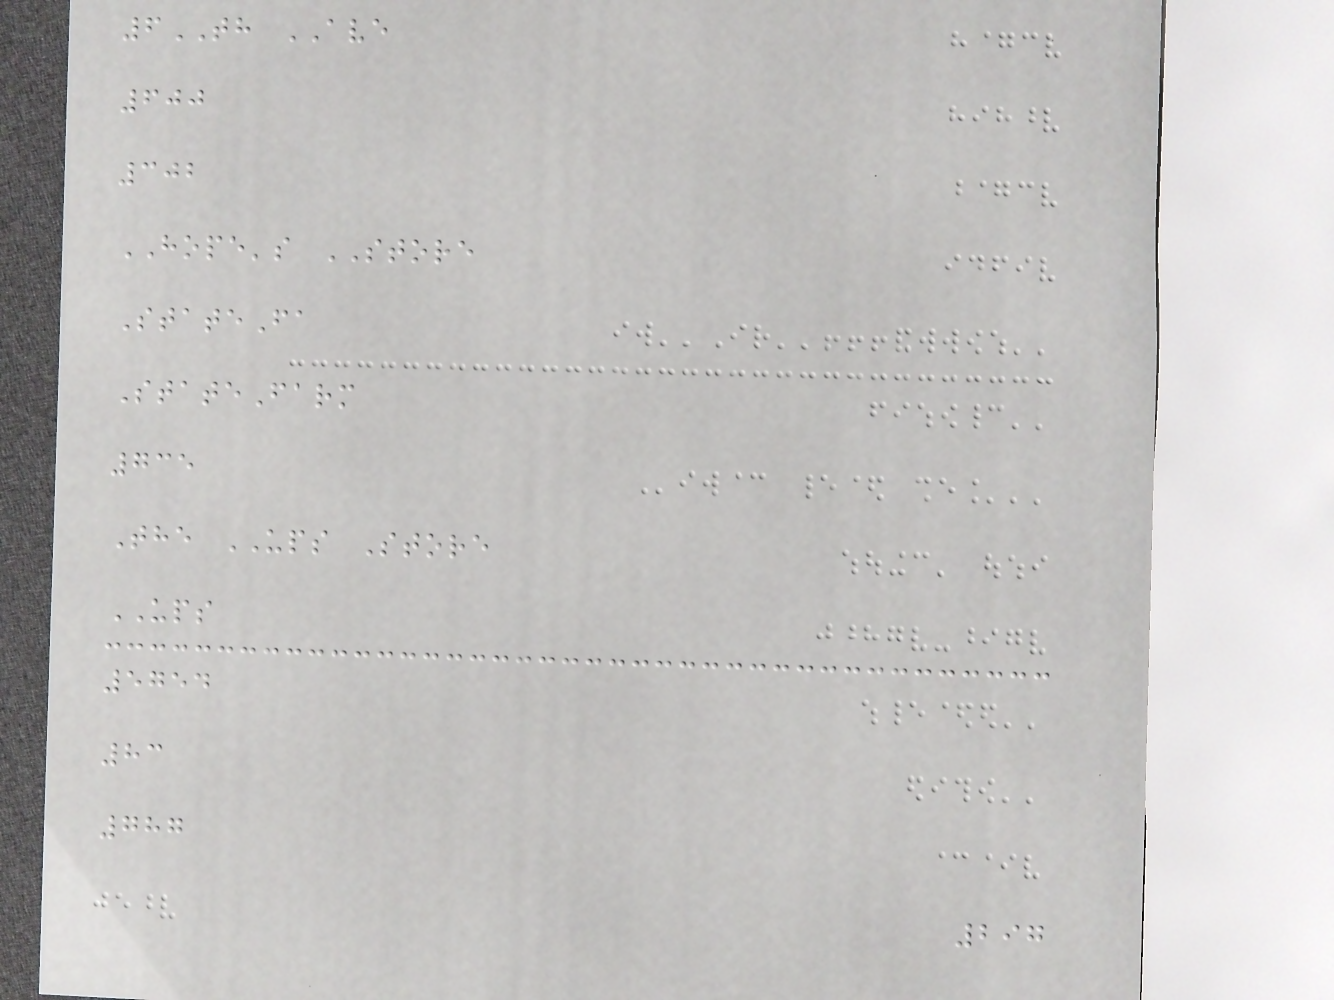6TH AVE
600
302
HOPE's STORE
StateFa
StateFarm
735
The UPS Store
UPS
5754
83
787
297
